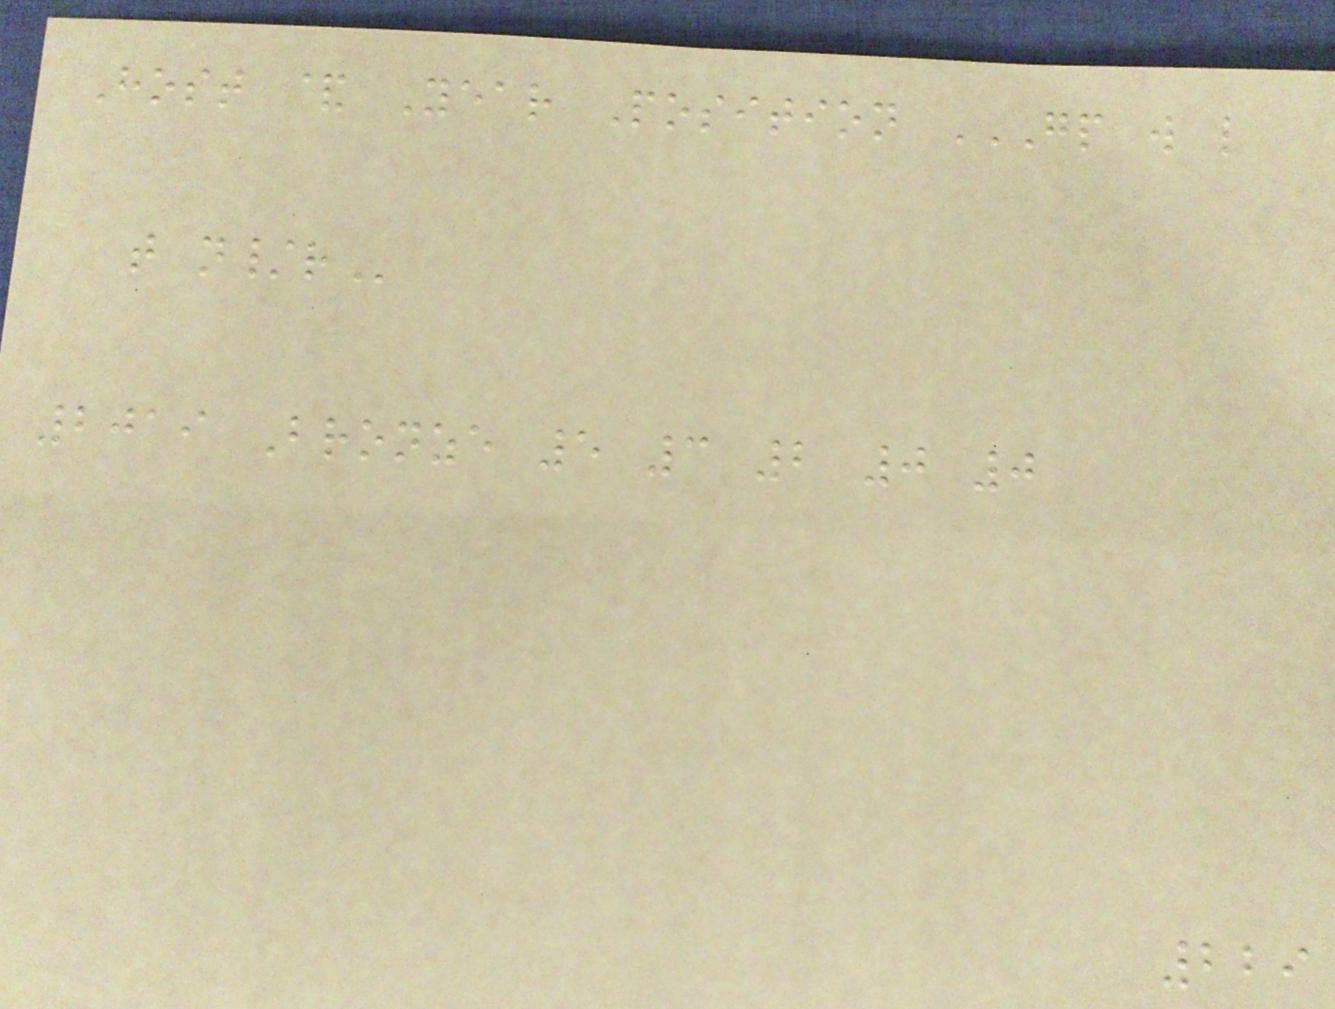Host & Year Position GP W L
T N/R
2019 Bronze 5 3 2 0 0
229
